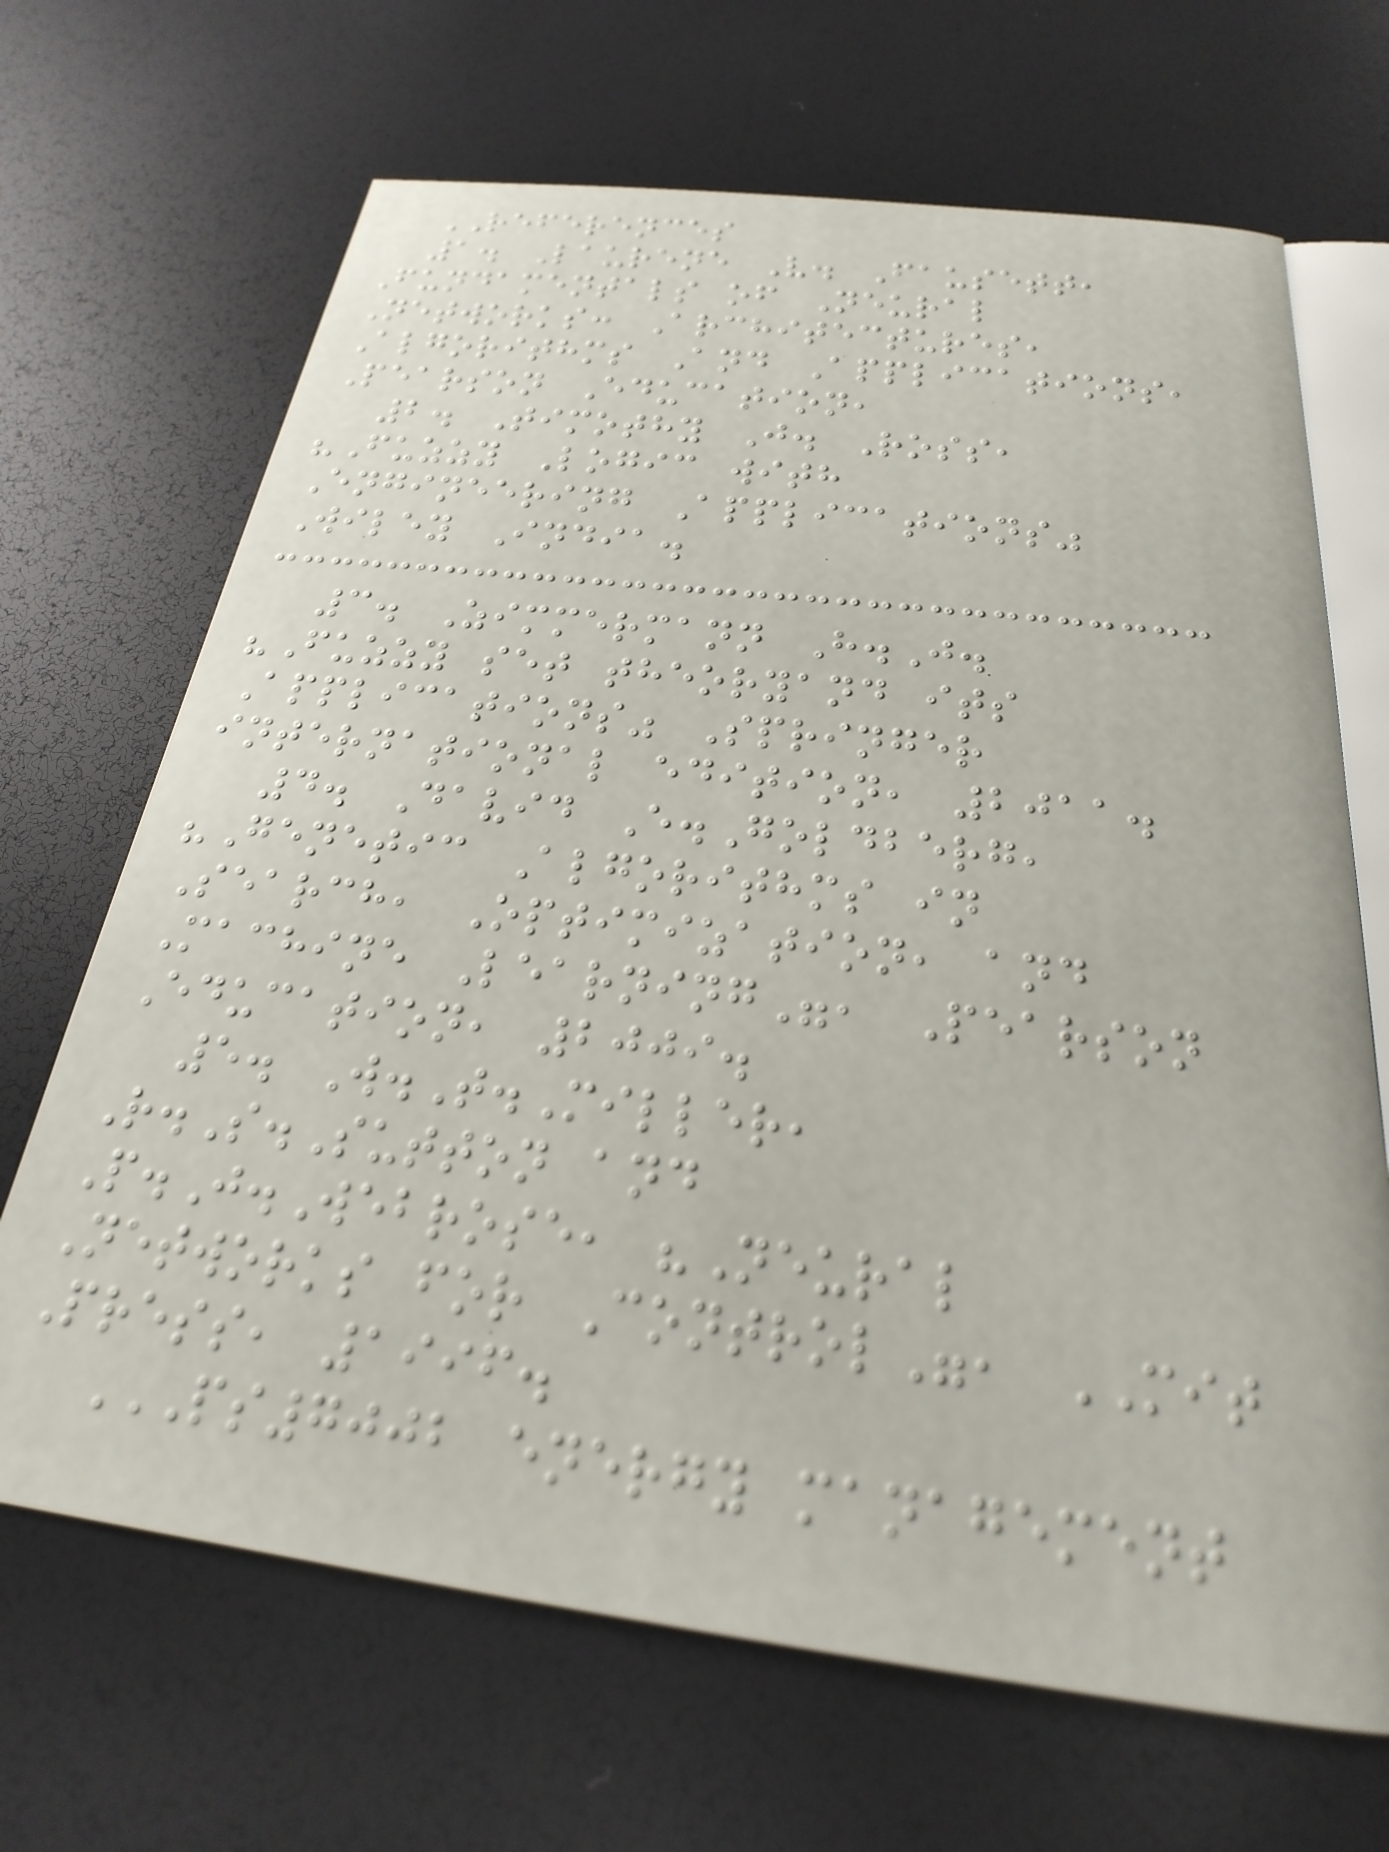REFERENCES
1. Laurene V. Fausett,
Fundamentals of Neural
Networks: Architectures,
Algorithms And Applications,
Pearson Education,
2. Timothy J. Ross,
"Fuzzy Logic with
Engineering Applications"
Wiley India.
3. Zimmermann H.J.
"Fuzzy set theoryand its
Applications" Springer
international edition, 2011.
4. David E.Goldberg,
"Genetic Algorithms in
Search, Optimization, and
Machine Learning", Pearson
Education, 2009.
5. W.T.Miller,
R.S.Sutton and
P.J.Webrose, "Neural
Networks for Control", MIT
Press, 1996.
PS7002 ENERGY MANAGEMENT
